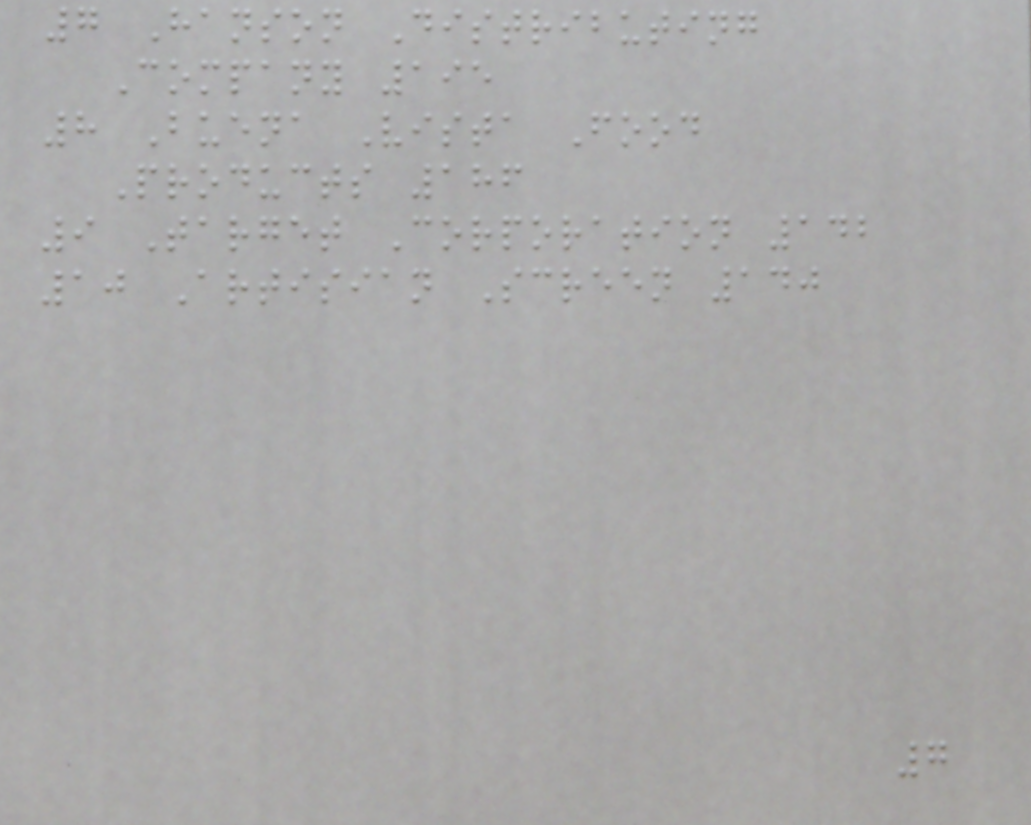7 Hanson Distributing
Company 195
8 Buena Vista Food
Products 186
9 Target Corporation 142
10 Artisian Screen 140
7
